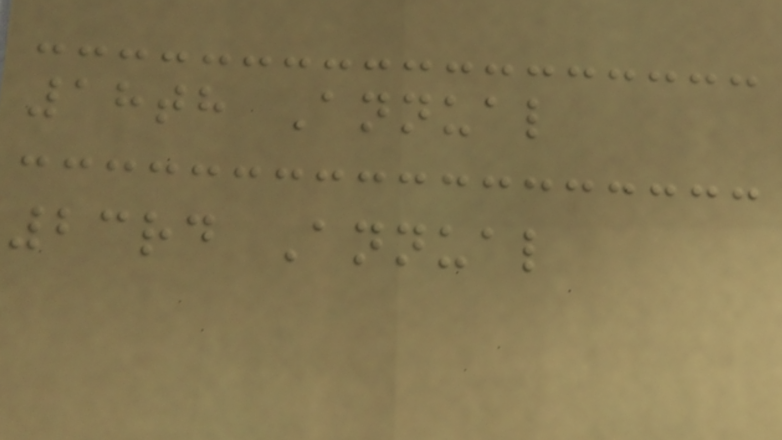18th Annual
23rd Annual
